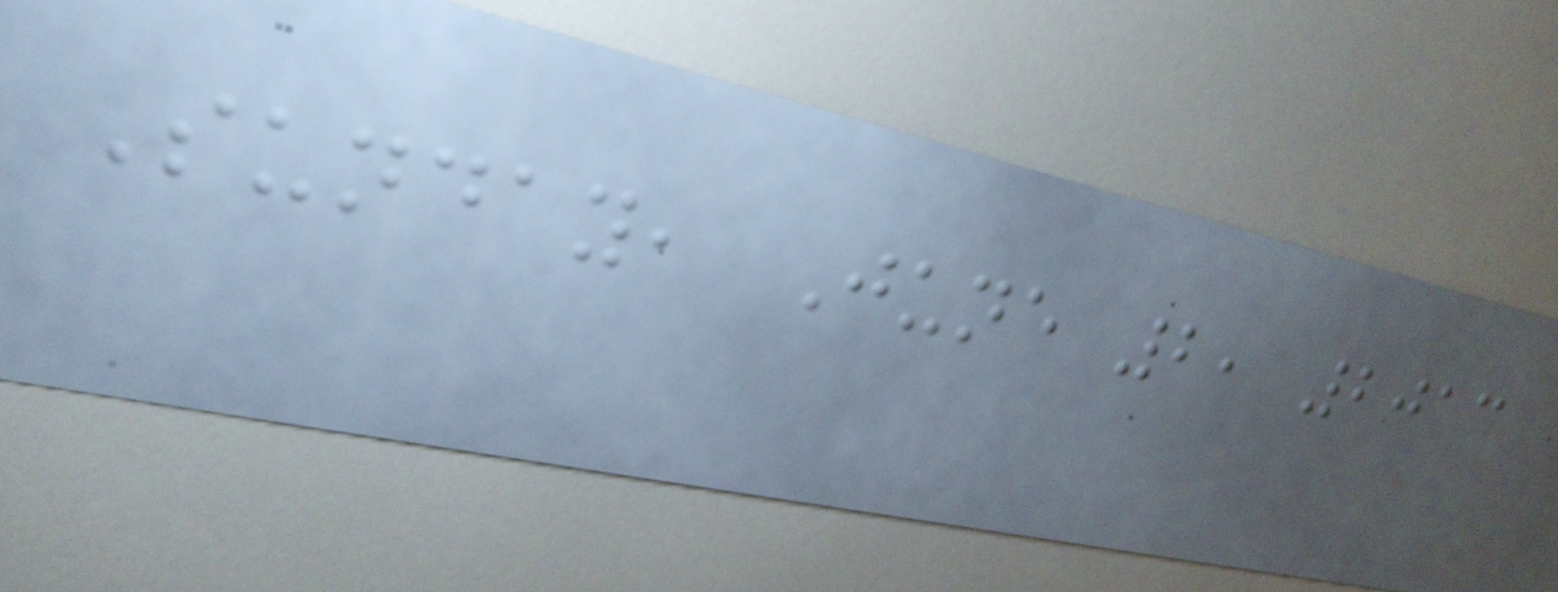Sunday, June 2, 2013
